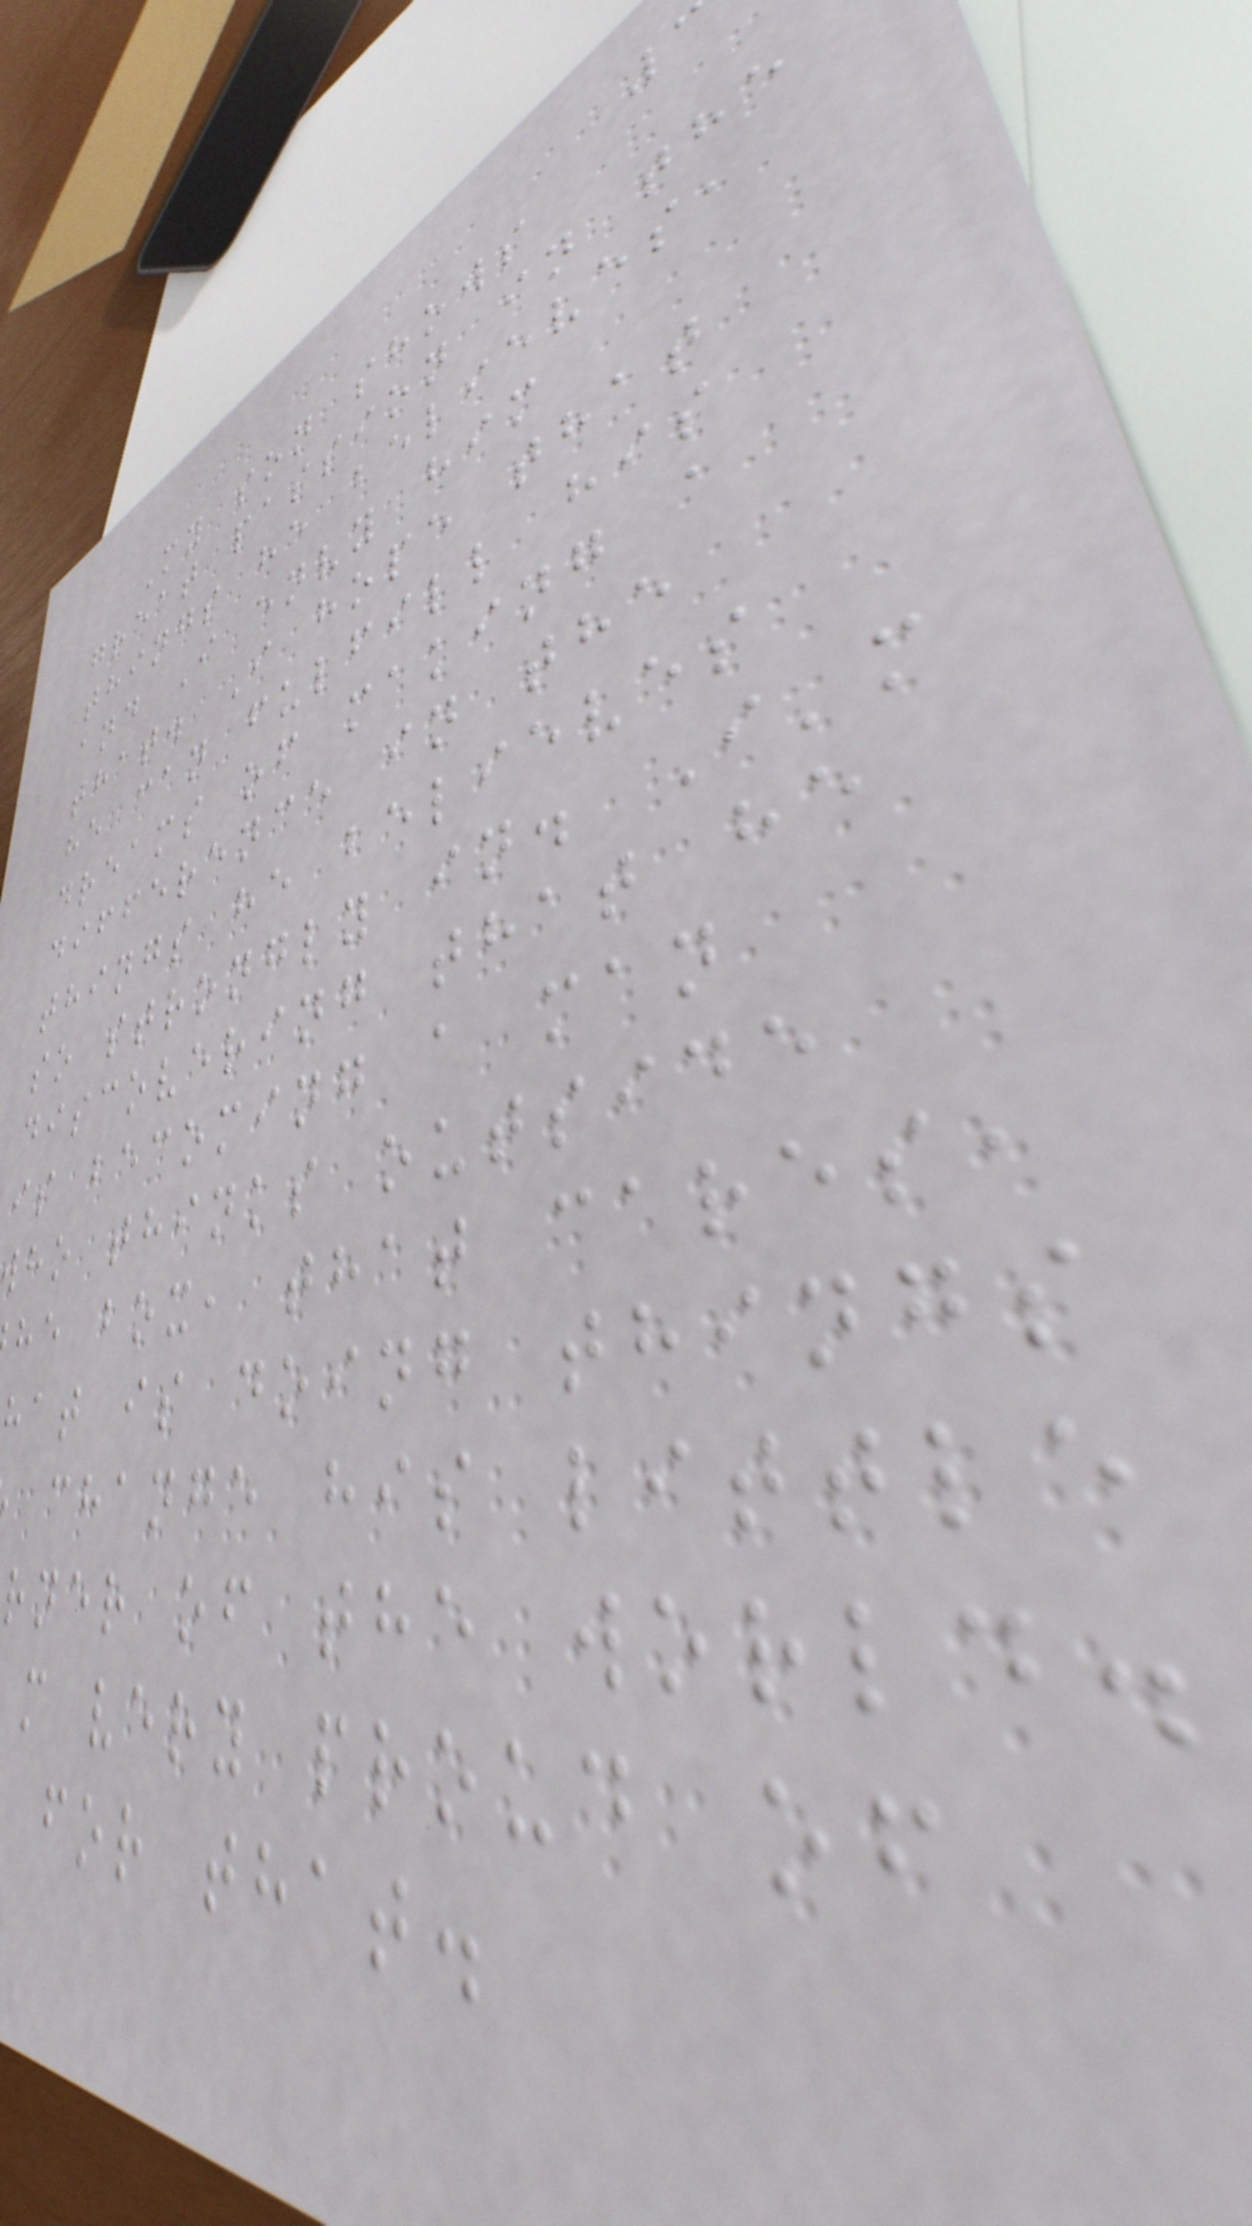My son shows
great passion in the
things he believes,
and I envy him
that. I hope that
he can fulfill his
dreams of making a
difference in the
things he believes
so strongly in. I'm
discovering that he
is becoming a man
ho thinks outside
he box, that cares,
hat is doing things
change his little
rner of the world.
m very proud of
for that.
